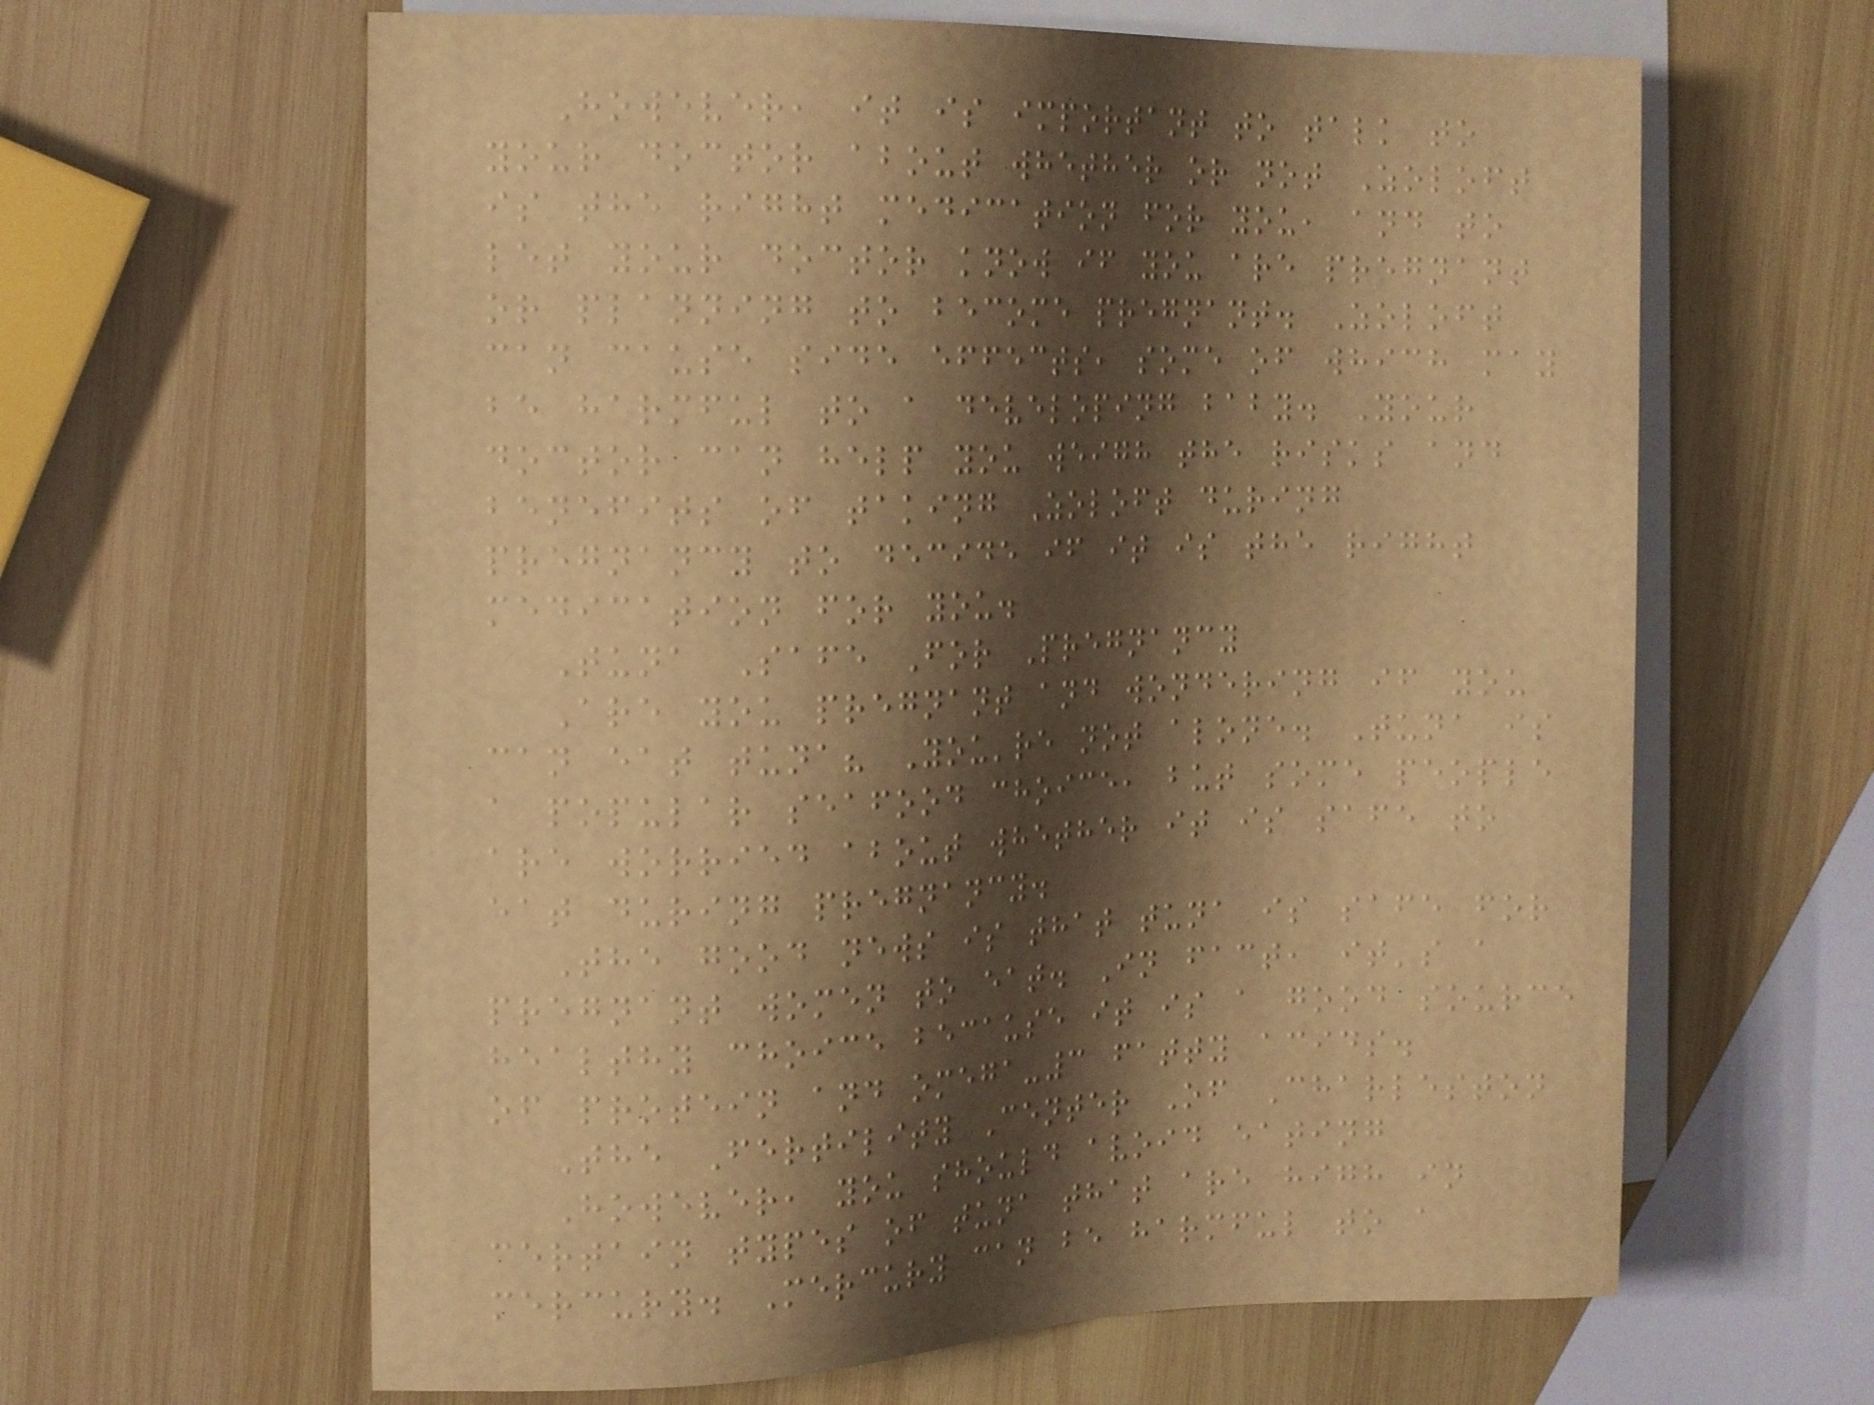However, it is important to talk to
your doctor about whether or not Zoloft
is the right medication for you, and to
let your doctor know if you are pregnant
or planning to become pregnant. Zoloft
can cause side effects, some of which may
be harmful to a developing baby. Your
doctor can help you weigh the risks and
benefits of taking Zoloft during
pregnancy to decide if it is the right
medication for you.
Tuna Safe For Pregnancy
Are you pregnant and wondering if you
can eat tuna? You're not alone. Tuna is
a popular seafood choice, but some people
are worried about whether it is safe to
eat during pregnancy.
The good news is that tuna is safe for
pregnant women to eat. In fact, it's a
healthy choice because it is a good source
of protein and omega-3 fatty acids.
The Fertility Center Of Charleston
However, you should avoid eating
certain types of tuna that are high in
mercury. Mercury can be harmful to a
